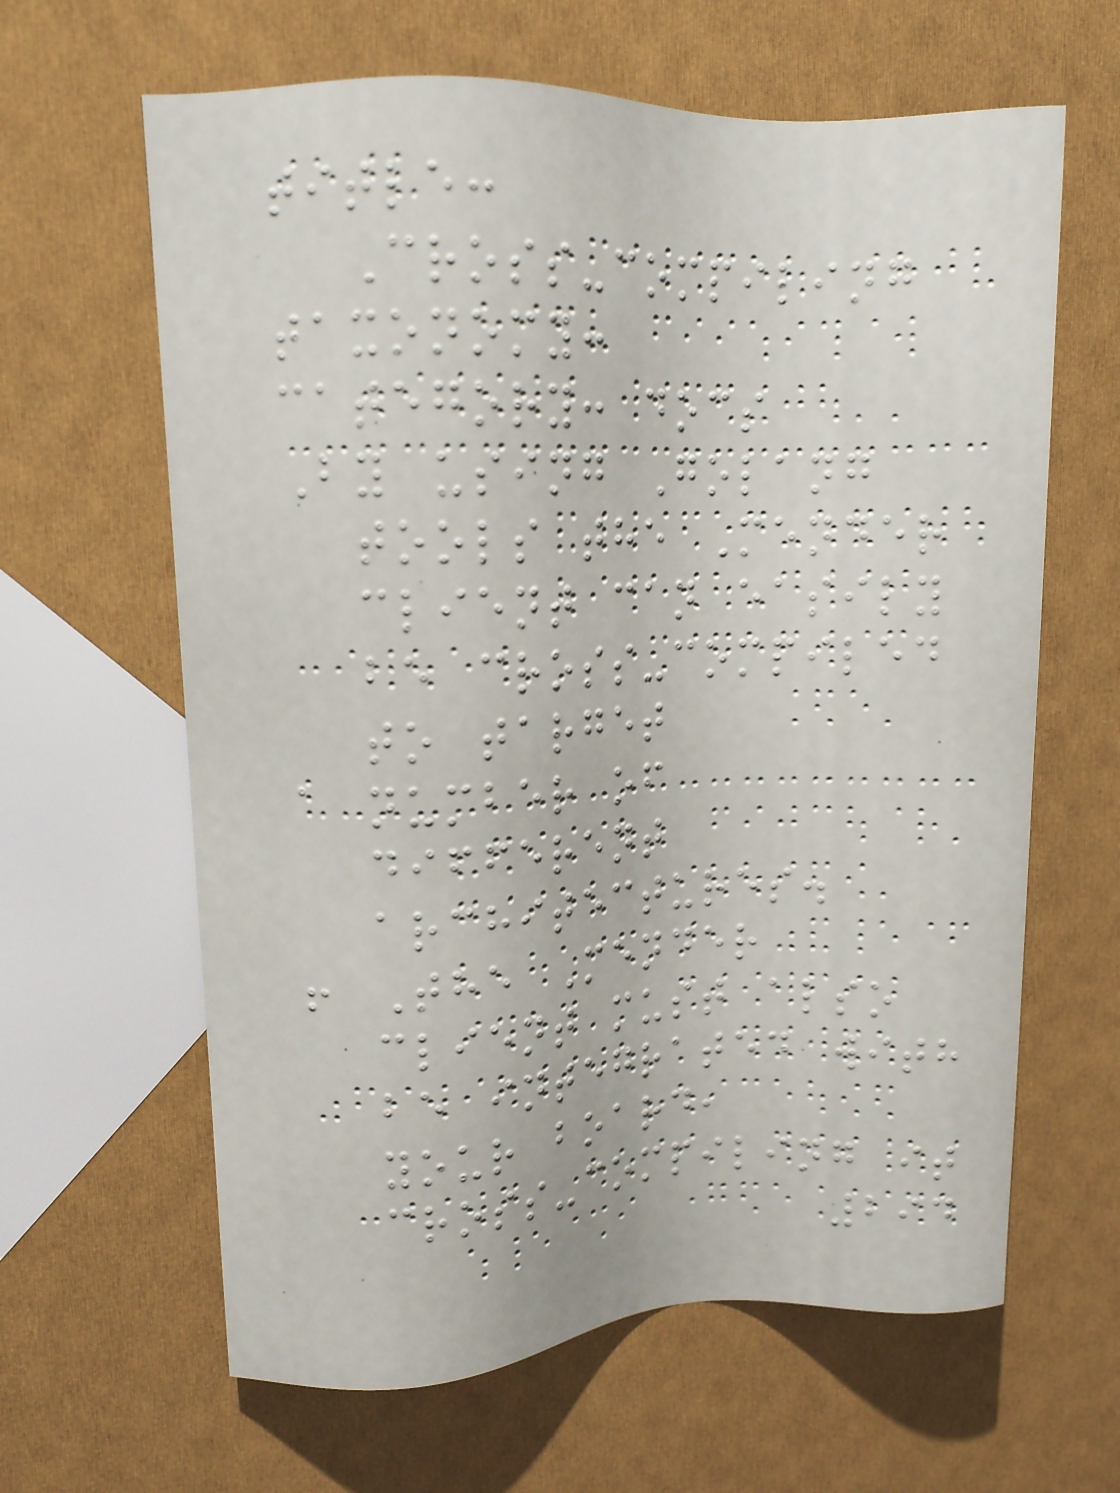title:
Cross-compiling
taxonomy:
category: docs
By using Golang
tools the Mender
client can easily
be cross-compiled
to target
a number of
different
architectures.
! The Mender
client must also
be integrated with
your board,
cross-compiling it
294
